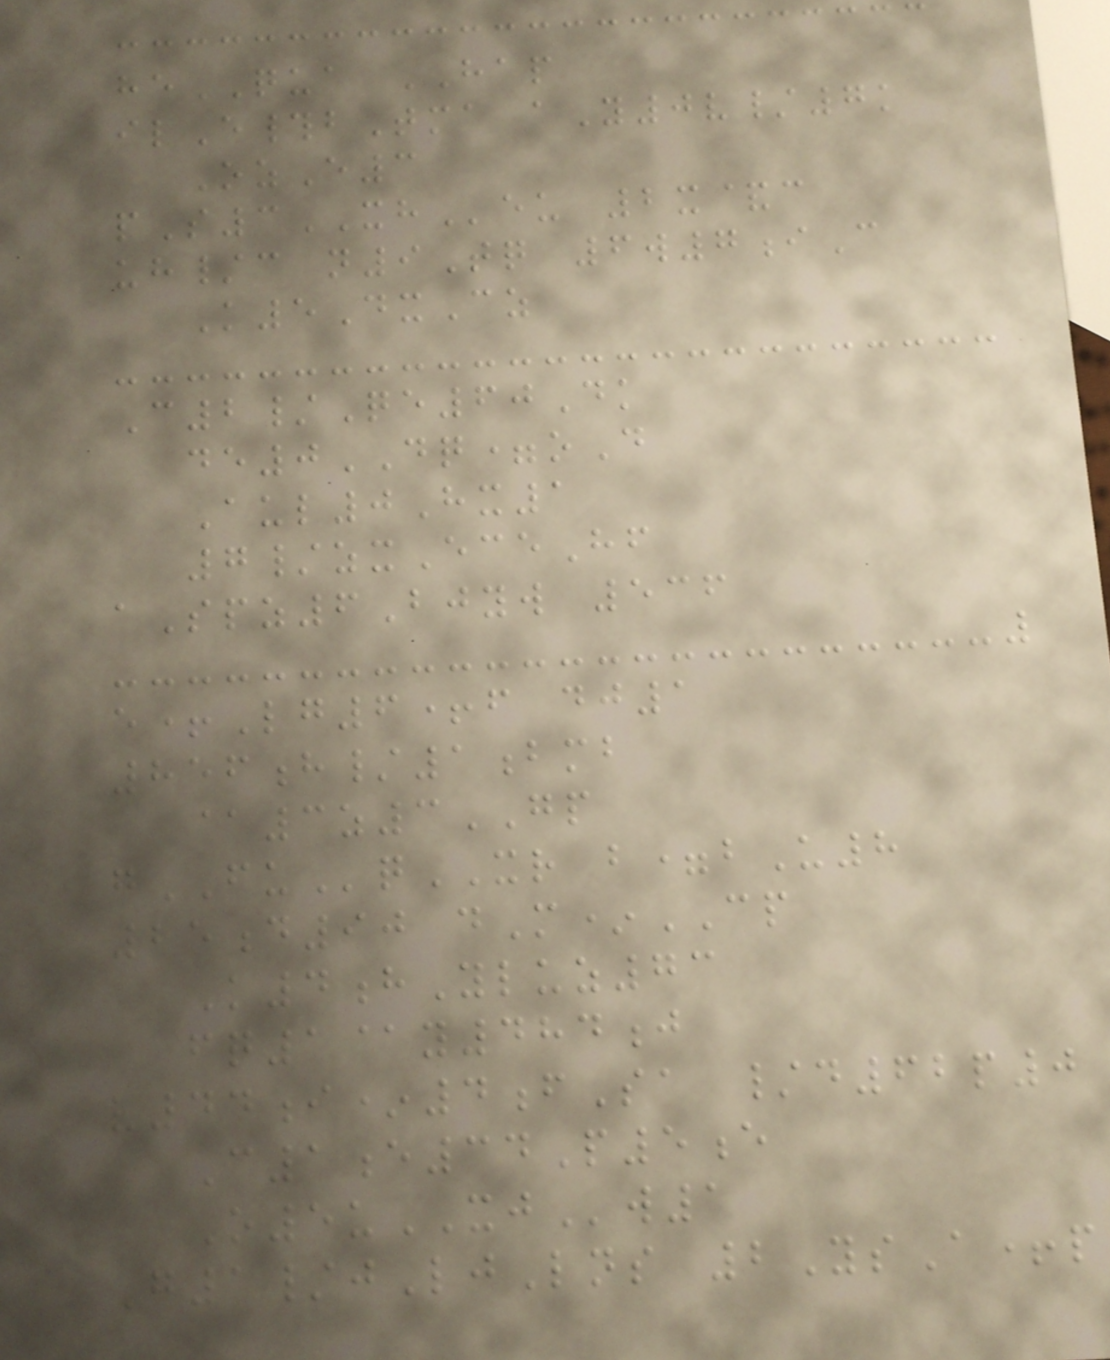heQUA HAP
ilE#bTma aY0v/7k
OzE3
pS3XHeu 2x&c
uh/c n9Tq 6w7iC
K5DxCz
C2/Qe60Dk
de0DQ=oD
Aul0Hx1
7/zxEceHf
aSpz6Bjyw 536
e+Lg6+f dj1
856h/1bmb
@3z3GP
gFUqXR b=bU8
25d90 dM*CP
K4hYluz73
fq1@y484j
v44i*4fSa /d62p0
C1e34P5e
O5uXJw1
G1/jLjLns 2YsA+p
